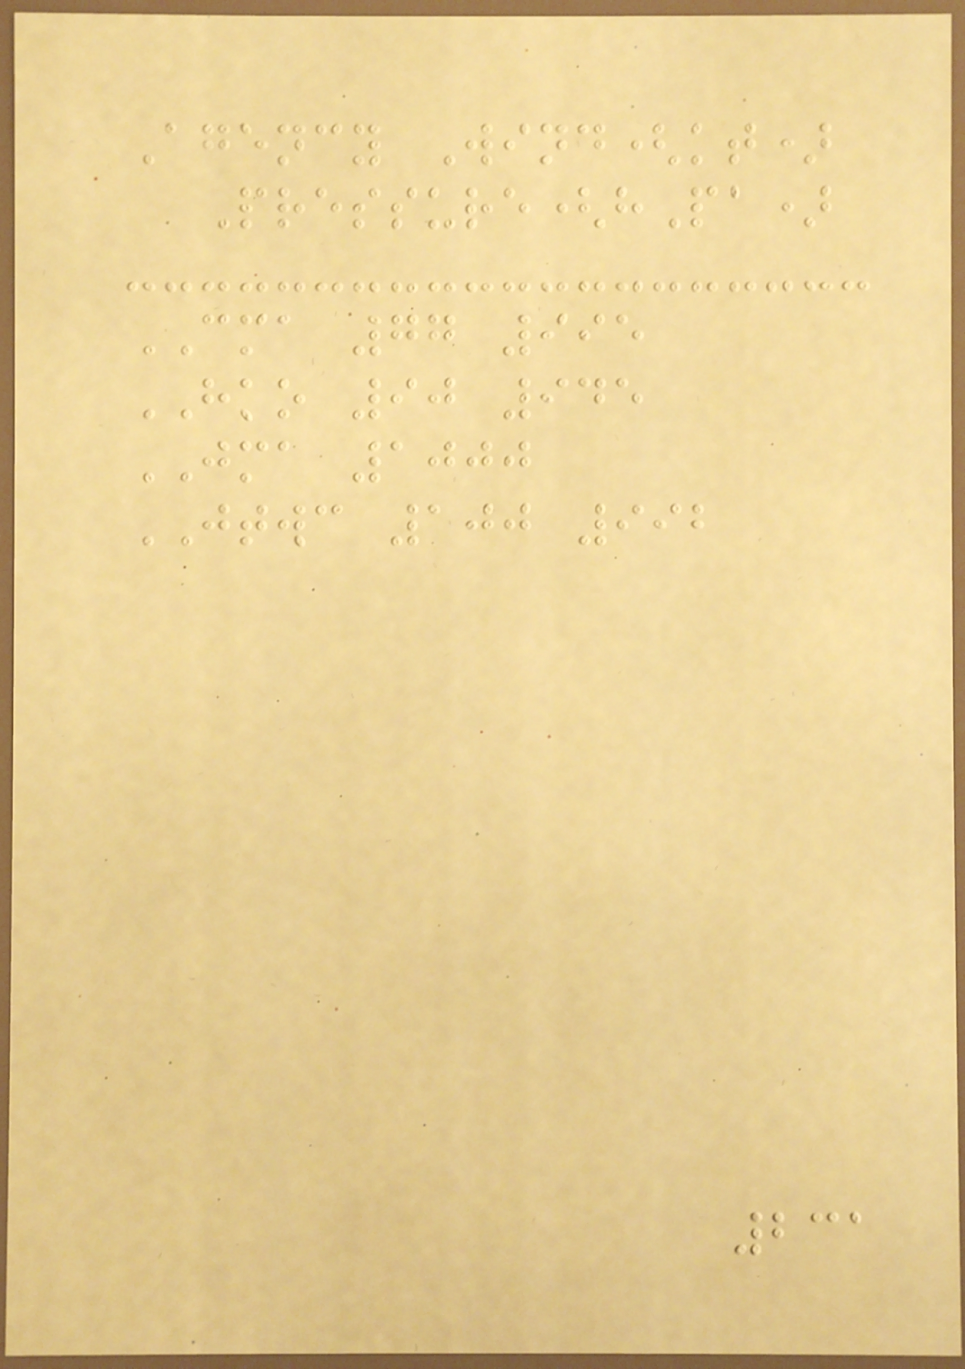Agency Wind(kt)
Pressure(hPa)
CMA 77 995
HKO 90 945
JMA 1000
JTWC 100 992
231
